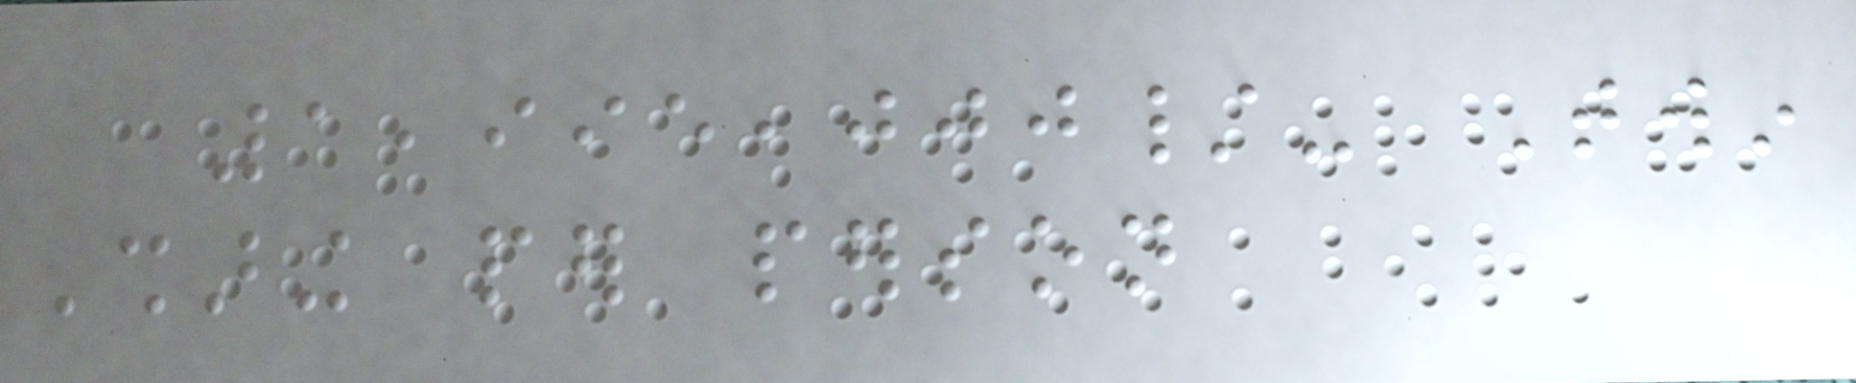1,995,000/- Twin
Sharing per person
